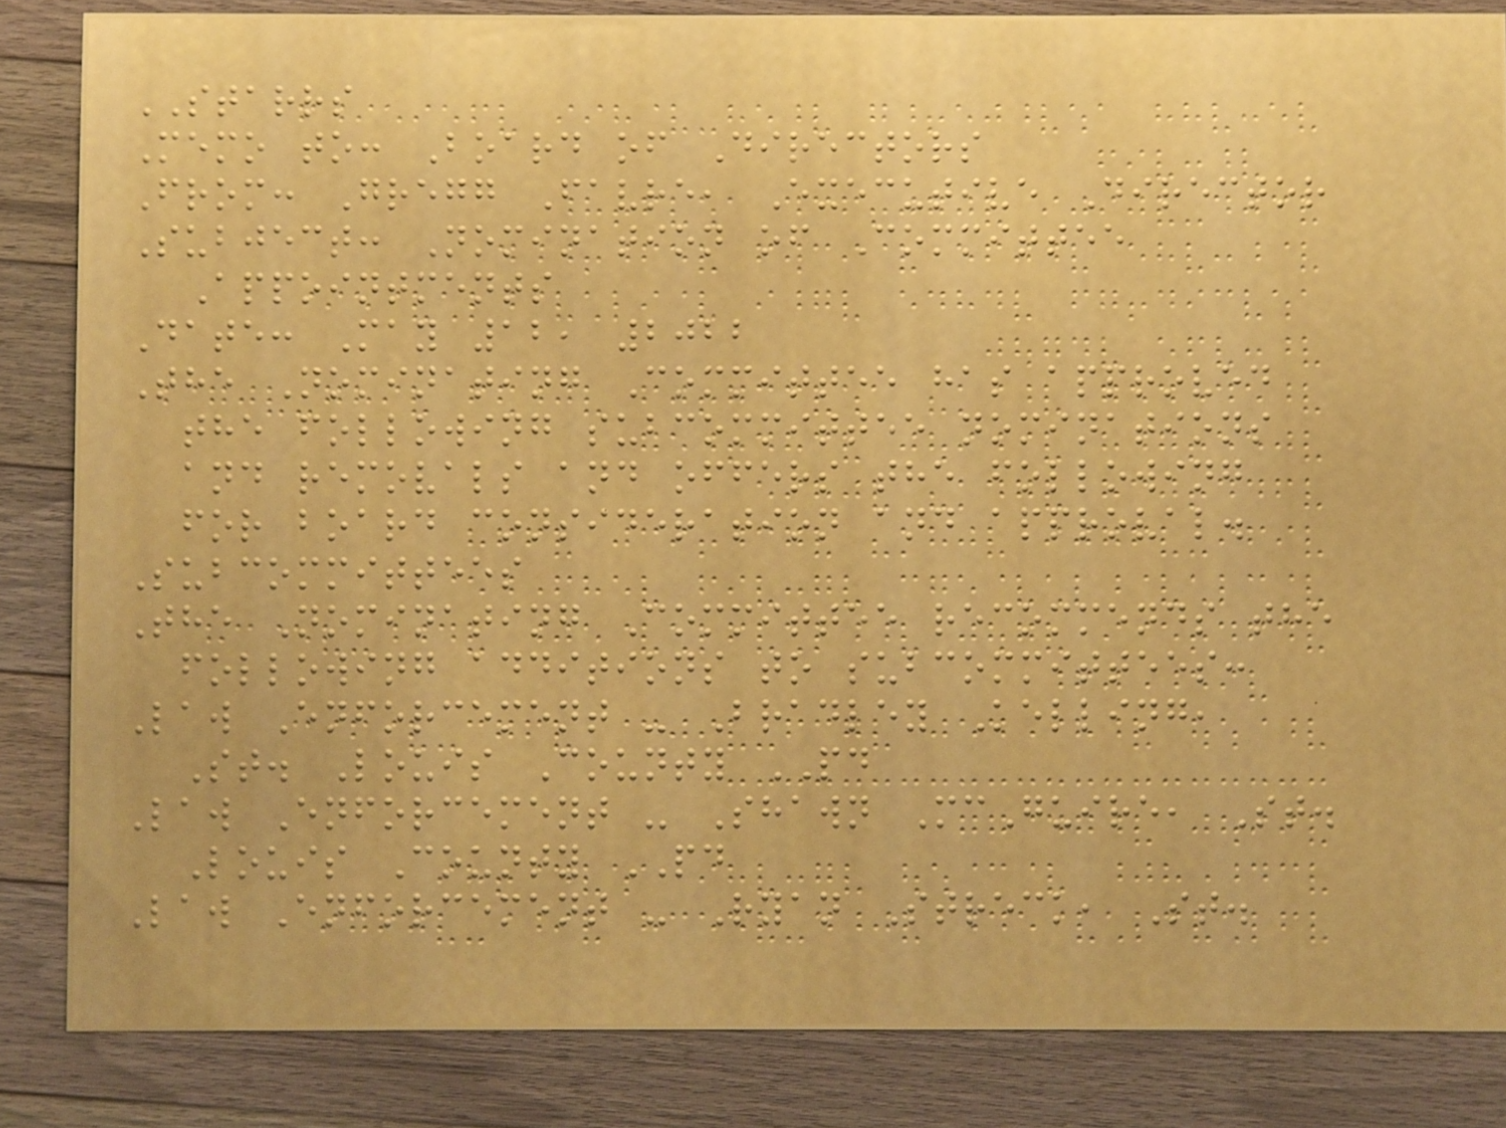STARRS
Memo to: Board of Directors
From: Gregg Favre, Executive Director
Subject: Nomination of Committee
Appointments
Date: May 12, 2022
The Nominating Committee has approved
the following subcommittee nominations
and removals and offers the following
for board consideration and approval.
Subcommittees
The Nominating Committee recommends the
following additions to subcommittees:
Law Enforcement - Bradley Kelling,
St. Louis County PD
Law Enforcement - Shawn McGuire, St.
Louis County PD
Law Enforcement - Ryan Streck, St.
